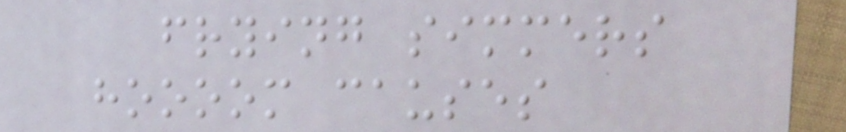frying simmers
hoooom causes
